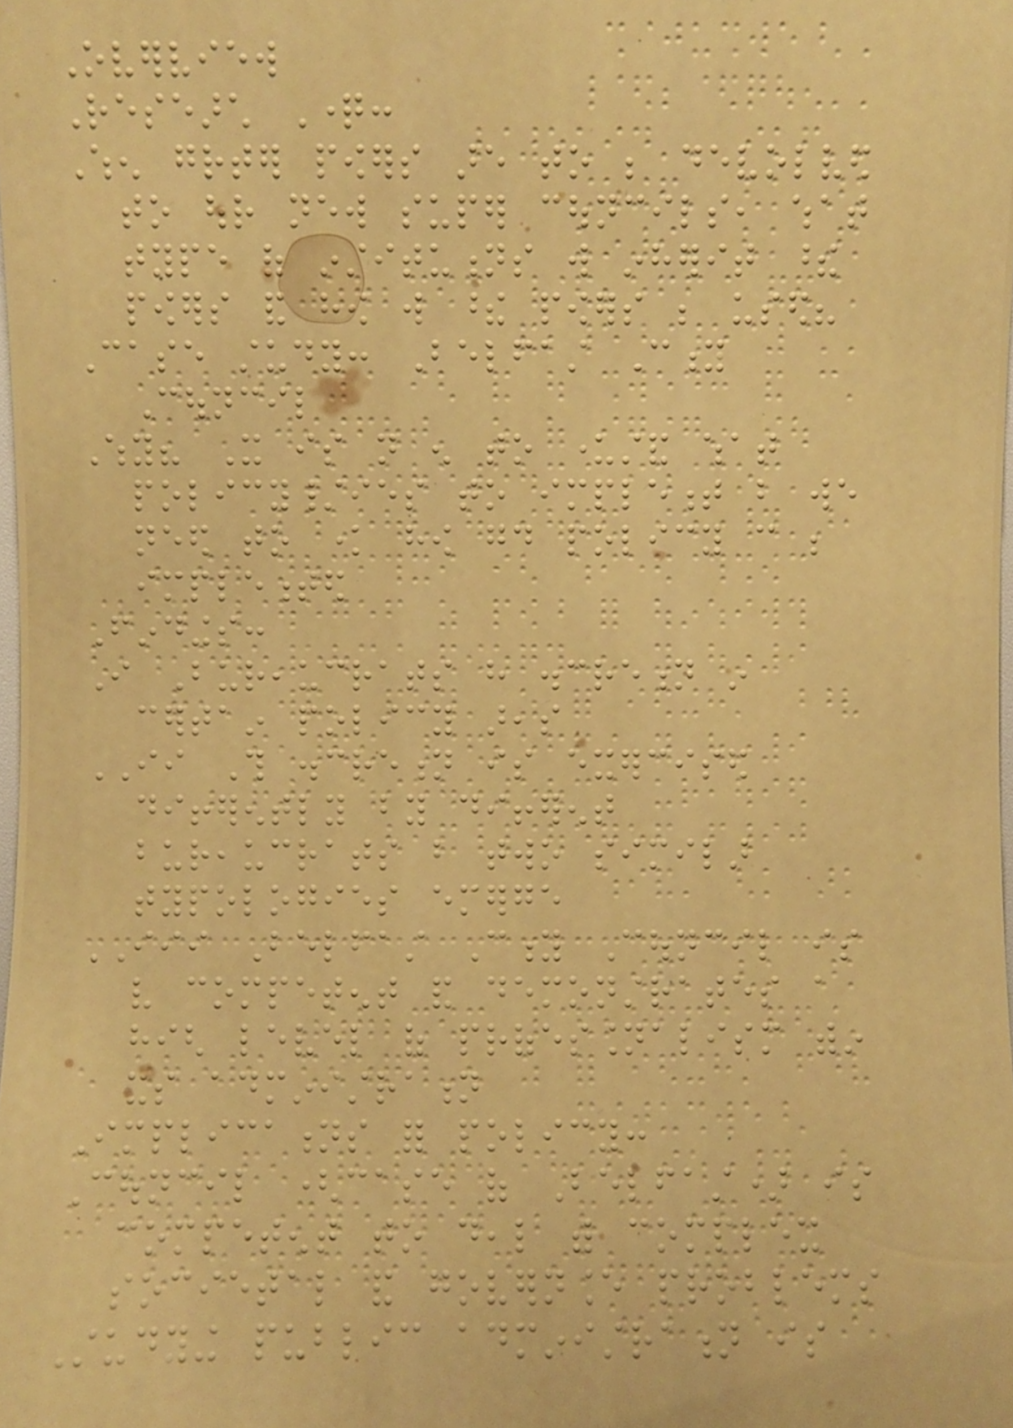Overview
Research Question:
When greater powers are to be devolved
to our new super councils, what
type of institutions will inherit these
powers and how will these powers be used?
Case study: Belfast City
Council
Why? It is not enough to understand what
policy/ies to implement but we
need to know how good policy can be
implemented
Findings:
I Bureaucrats have discretion in
certain policy areas
II This discretion is exercised
differently by different
bureaucrats but two similar
typologies emerge
III Belfast City Council is
very competent and demonstrates a
high level of professionalism within
its administration
Implications for policy:
Council (case of Belfast) is
competent to deal with complex
societal and governance problems
Studying public administration is
